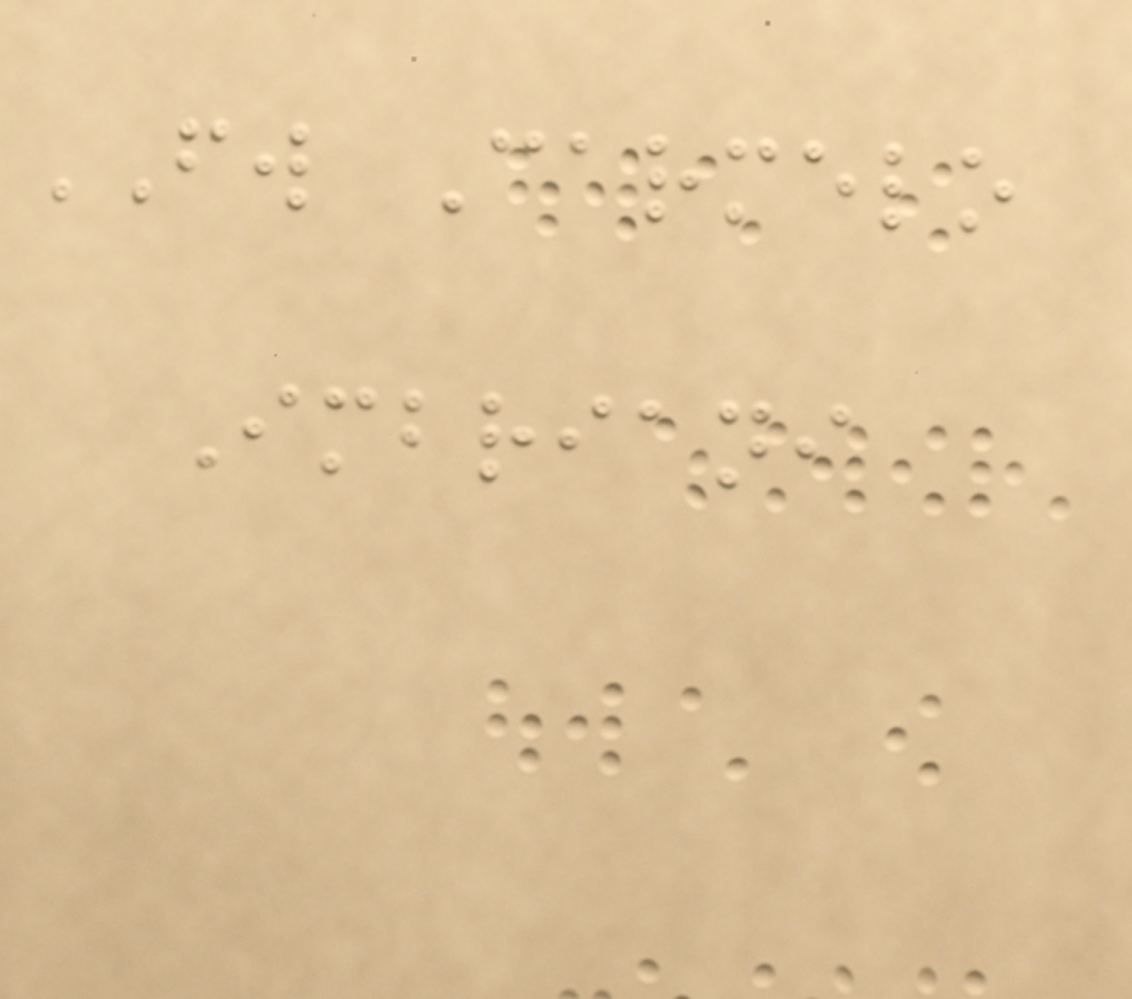FW Carmelo
Imbriani
